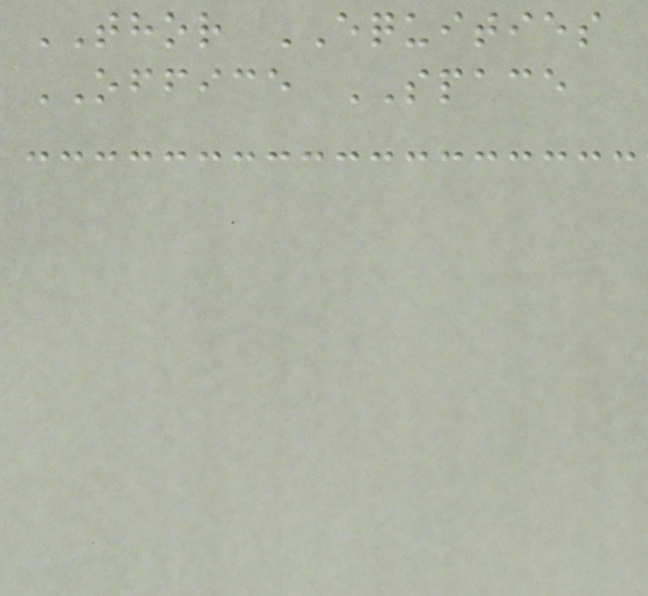THOR EQUITIES
OFFICE SPACE
